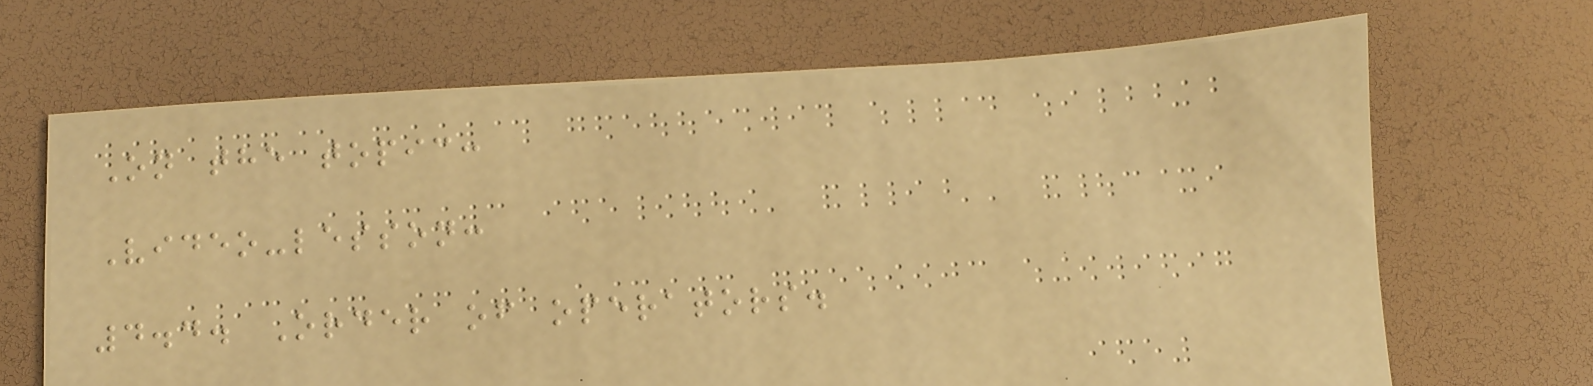On the topic:
Video-lesson:
4.4. Order of operators.
